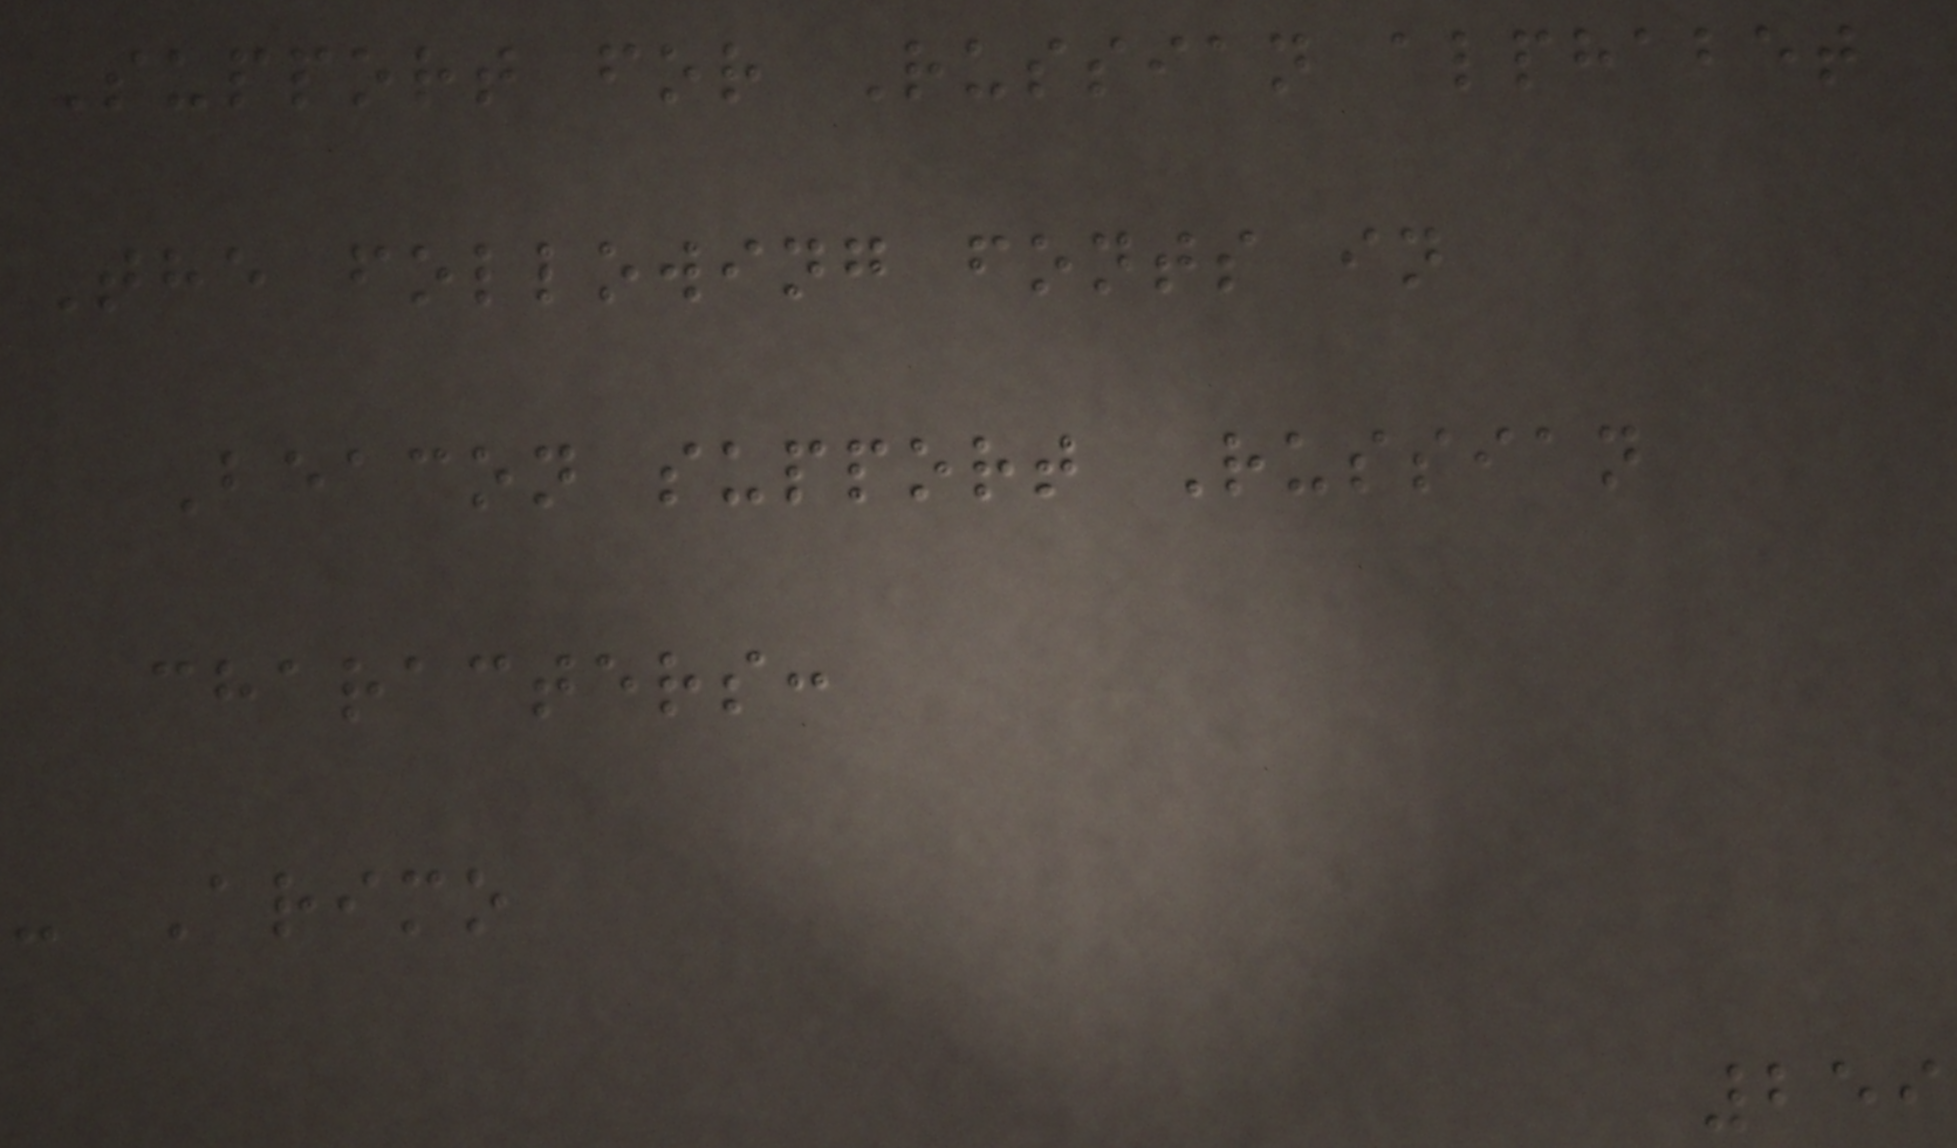Support for Russian alphabet
The following fonts in
Beacon support Russian
characters:
- Arimo
259
